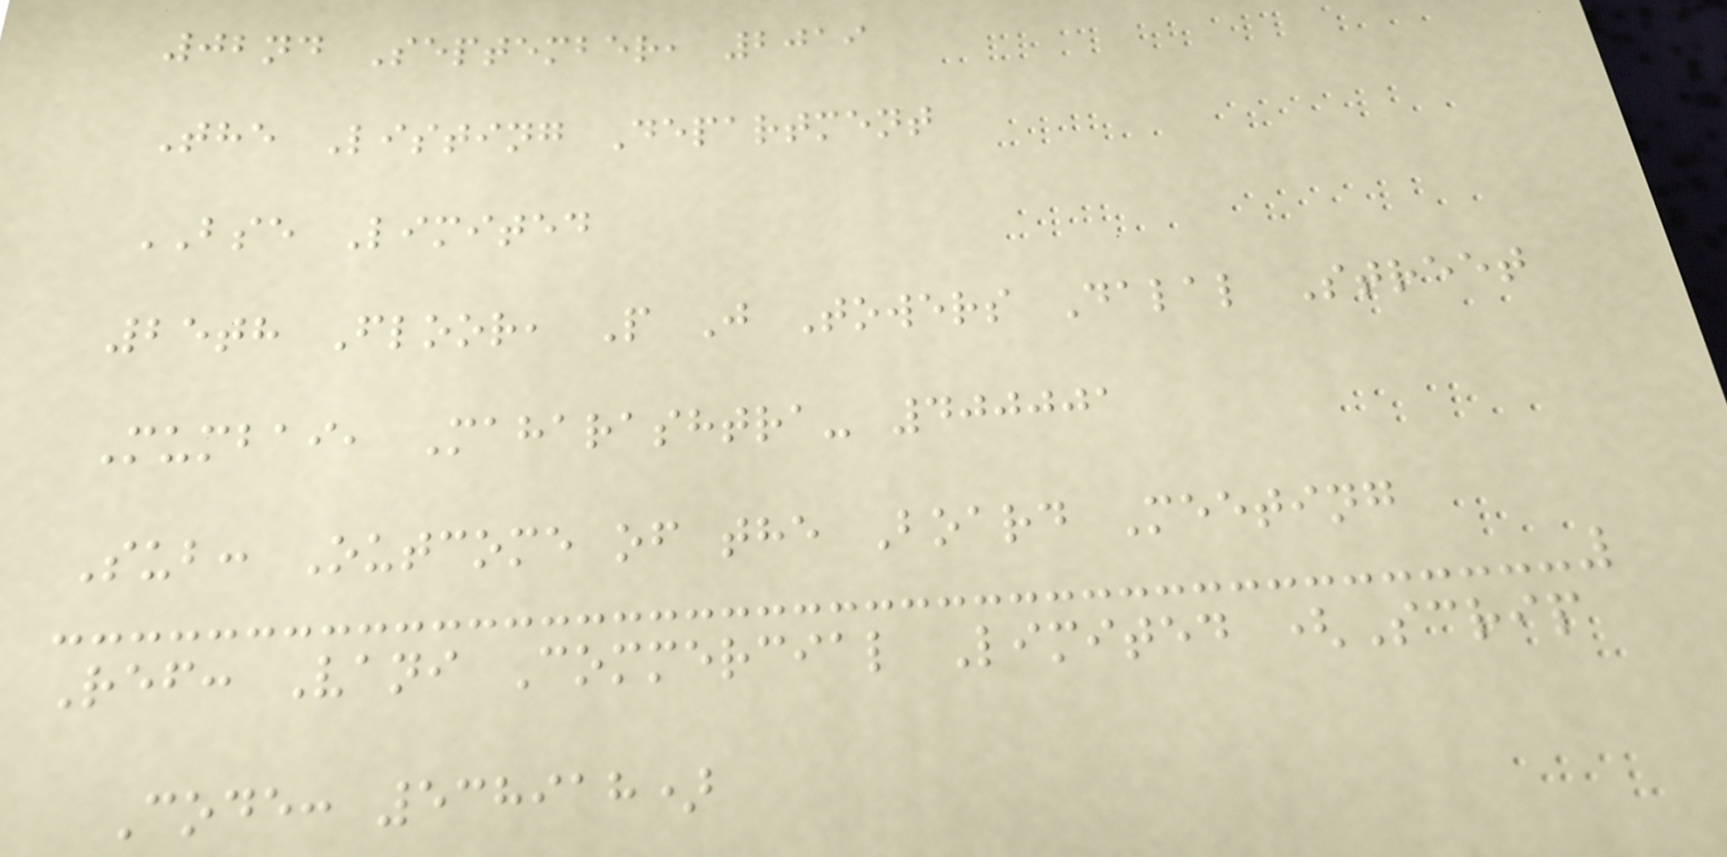02nd September, 2019
The Listing Department
BSE Limited
25th Floor, P J Towers Dalal Street
Mumbai, Maharashtra- 400001
Sub: Outcome of the Board Meeting
Ref: Vani Commercial Limited (Scrip
Code: 538918)
